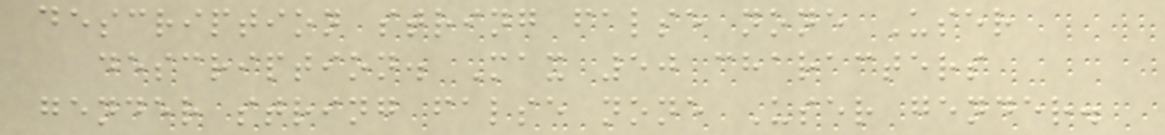description string false none User
description. Max 50 characters
gender string false none User gender.
